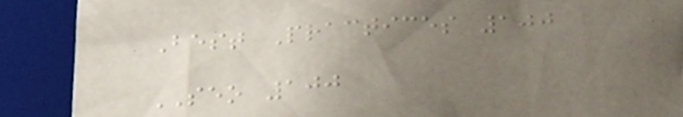Best Practices 100
SEO 100
